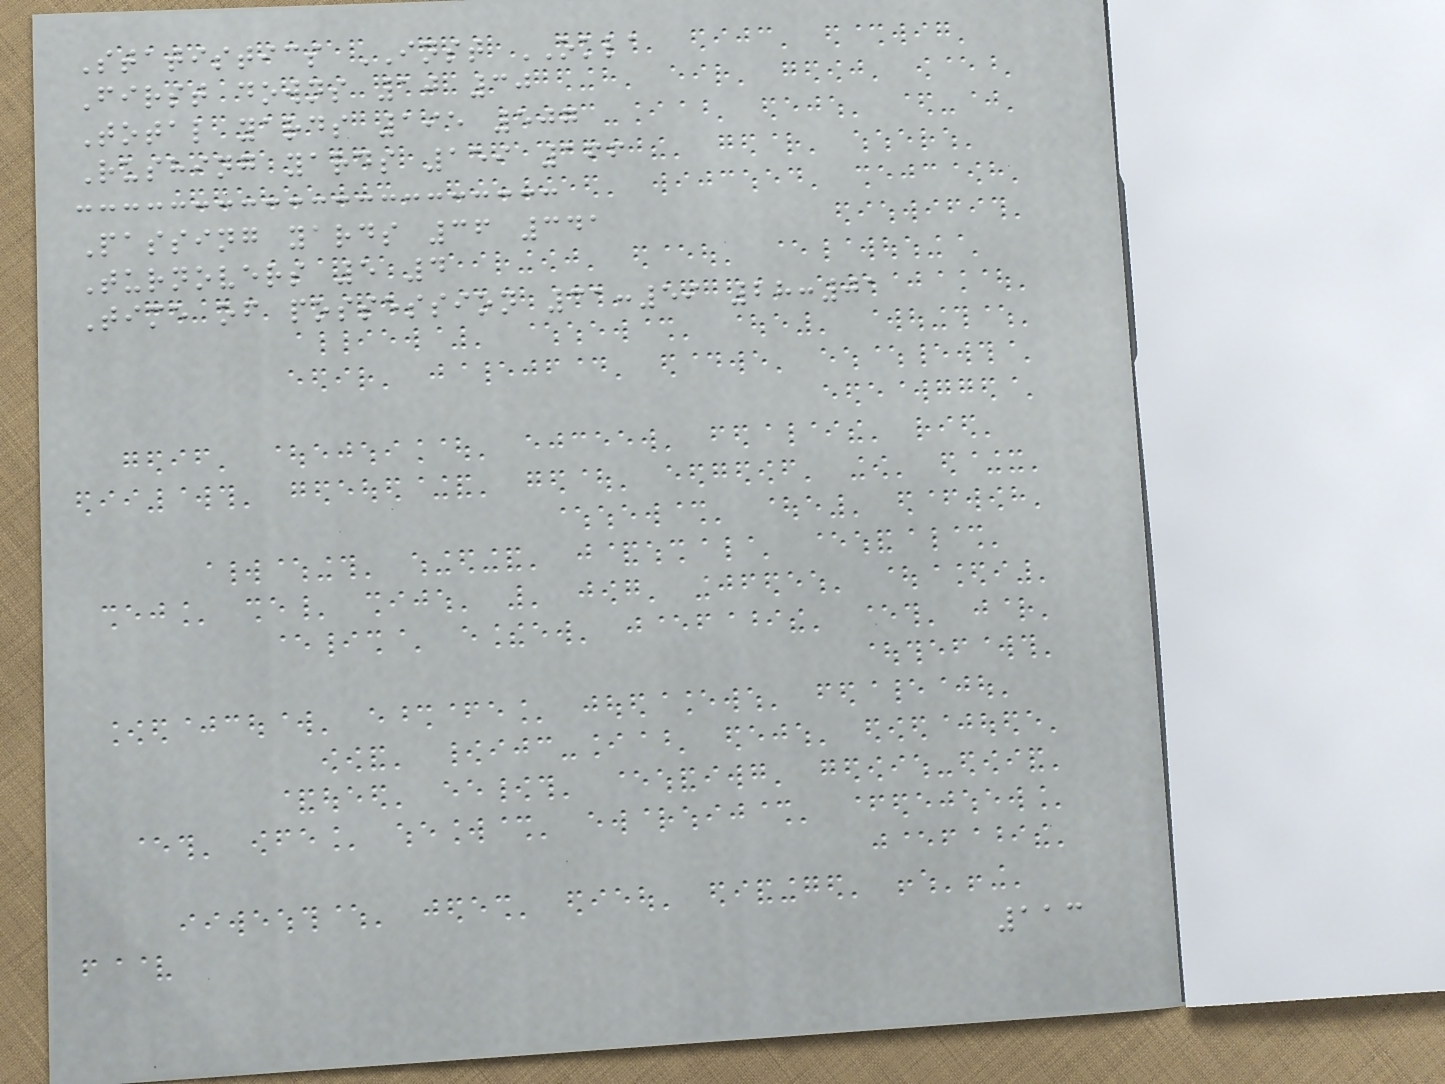Statistics INST OKLA
First downs 10 30
Total yards 195 507
Rushing yards 159 166
Passing yards 36 341
Turnovers 5 4
Time of possession 31:59 28:01
113
